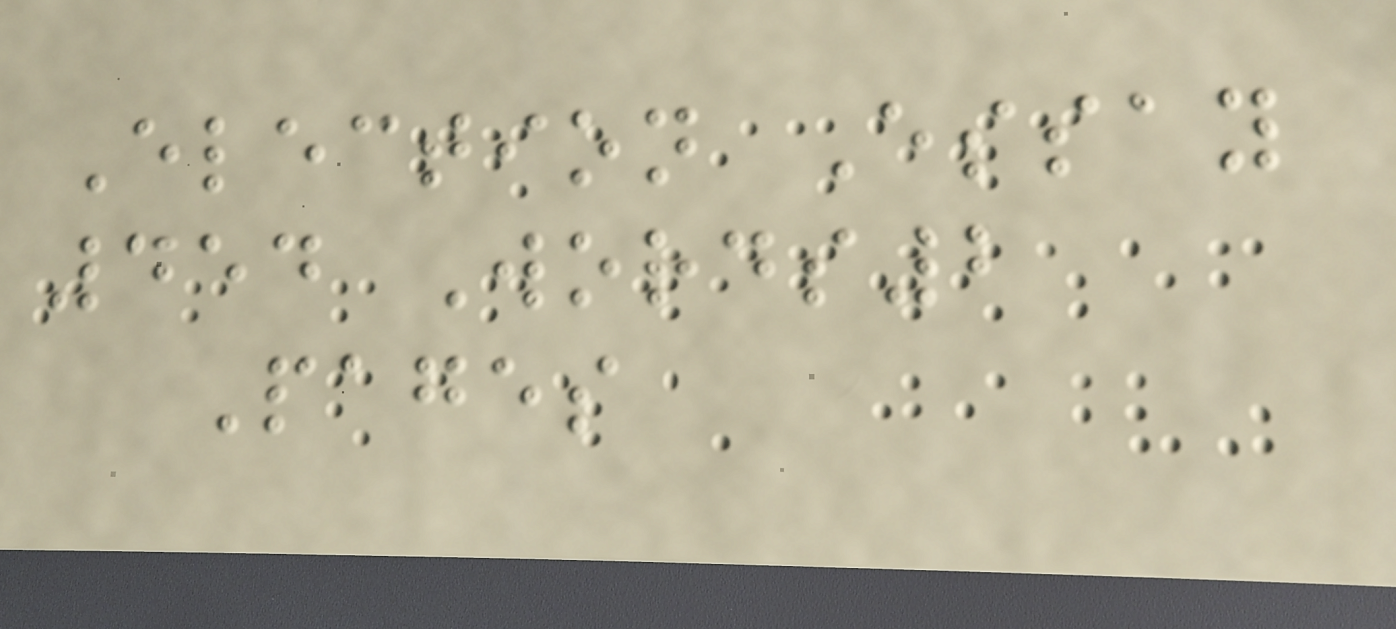Election Essay
454 Words2
Pages
